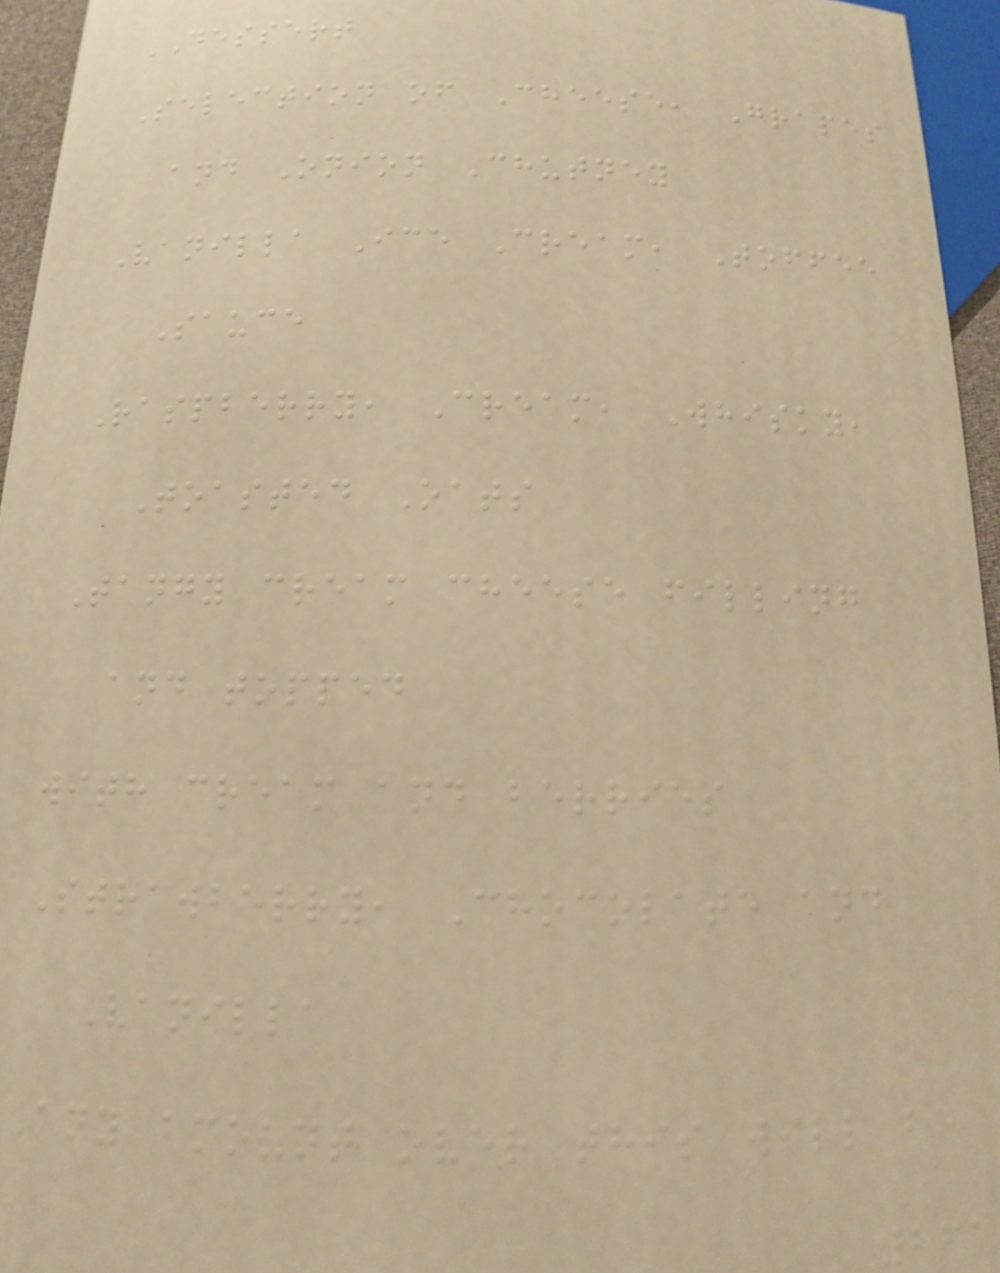DESSERT
Selection of Cheese, Grapes
and Onion Chutney
Vanilla Ice Cream, Toffee
Sauce
Raspberry, Cream, Whisky,
Toasted Oats
Tangy cream cheese filling
and topped
with cream and berries
Strawberry, Chocolate and
Vanilla
Any amount over this will be
261
